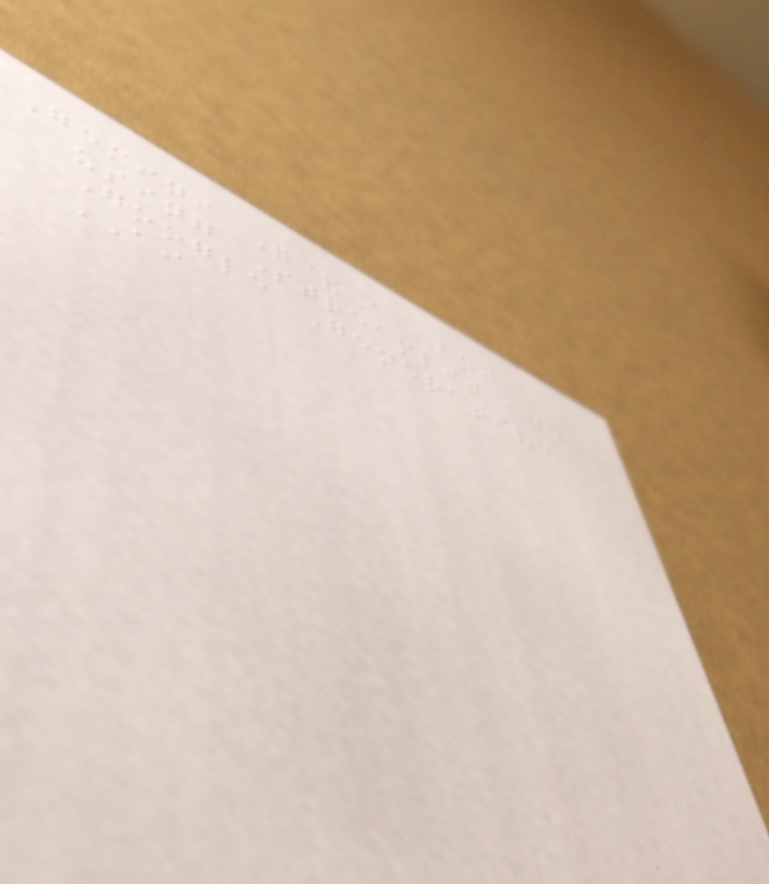Gemini Q&A Bot
using Streamlit and
Google Generative
AI
